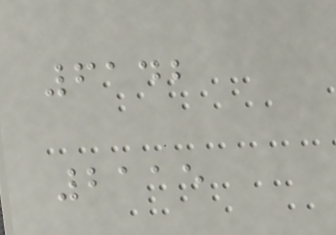6142
2115
